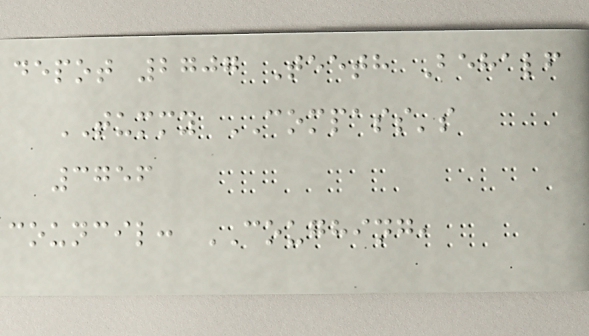depot 2707 Teeth Behalf
TUMMY COMPASS's
3756
council: COUGHING,
